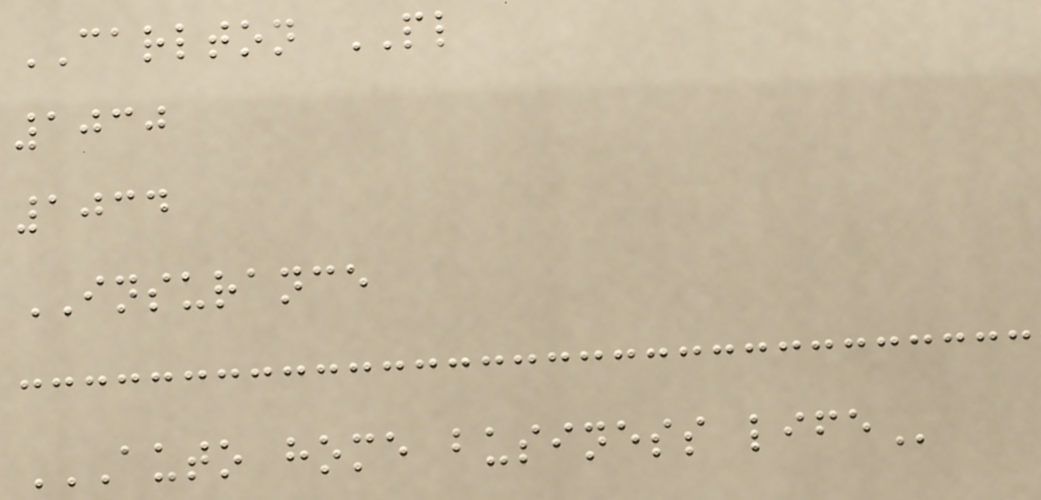CARLTON PL
1030
1034
INSURANCE
AUTO HOME BUSINESS LIFE
